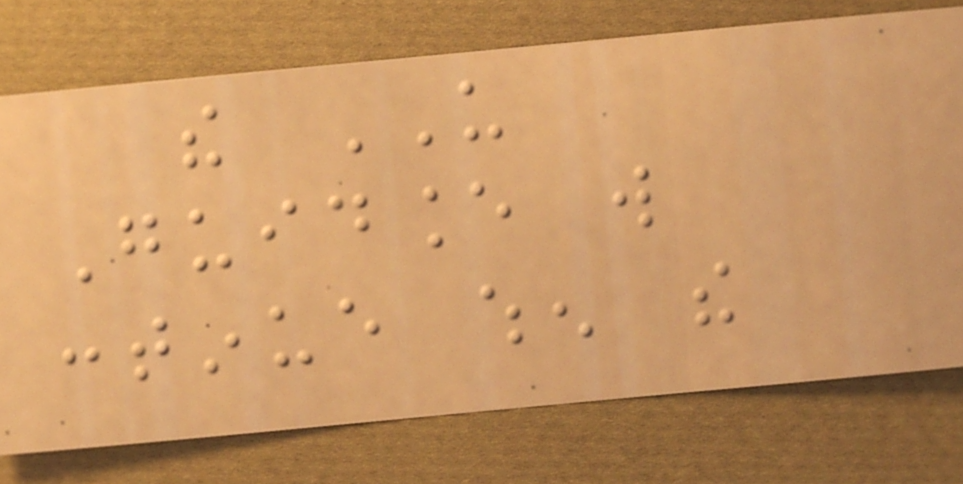the US
Guidance will
continue when the
